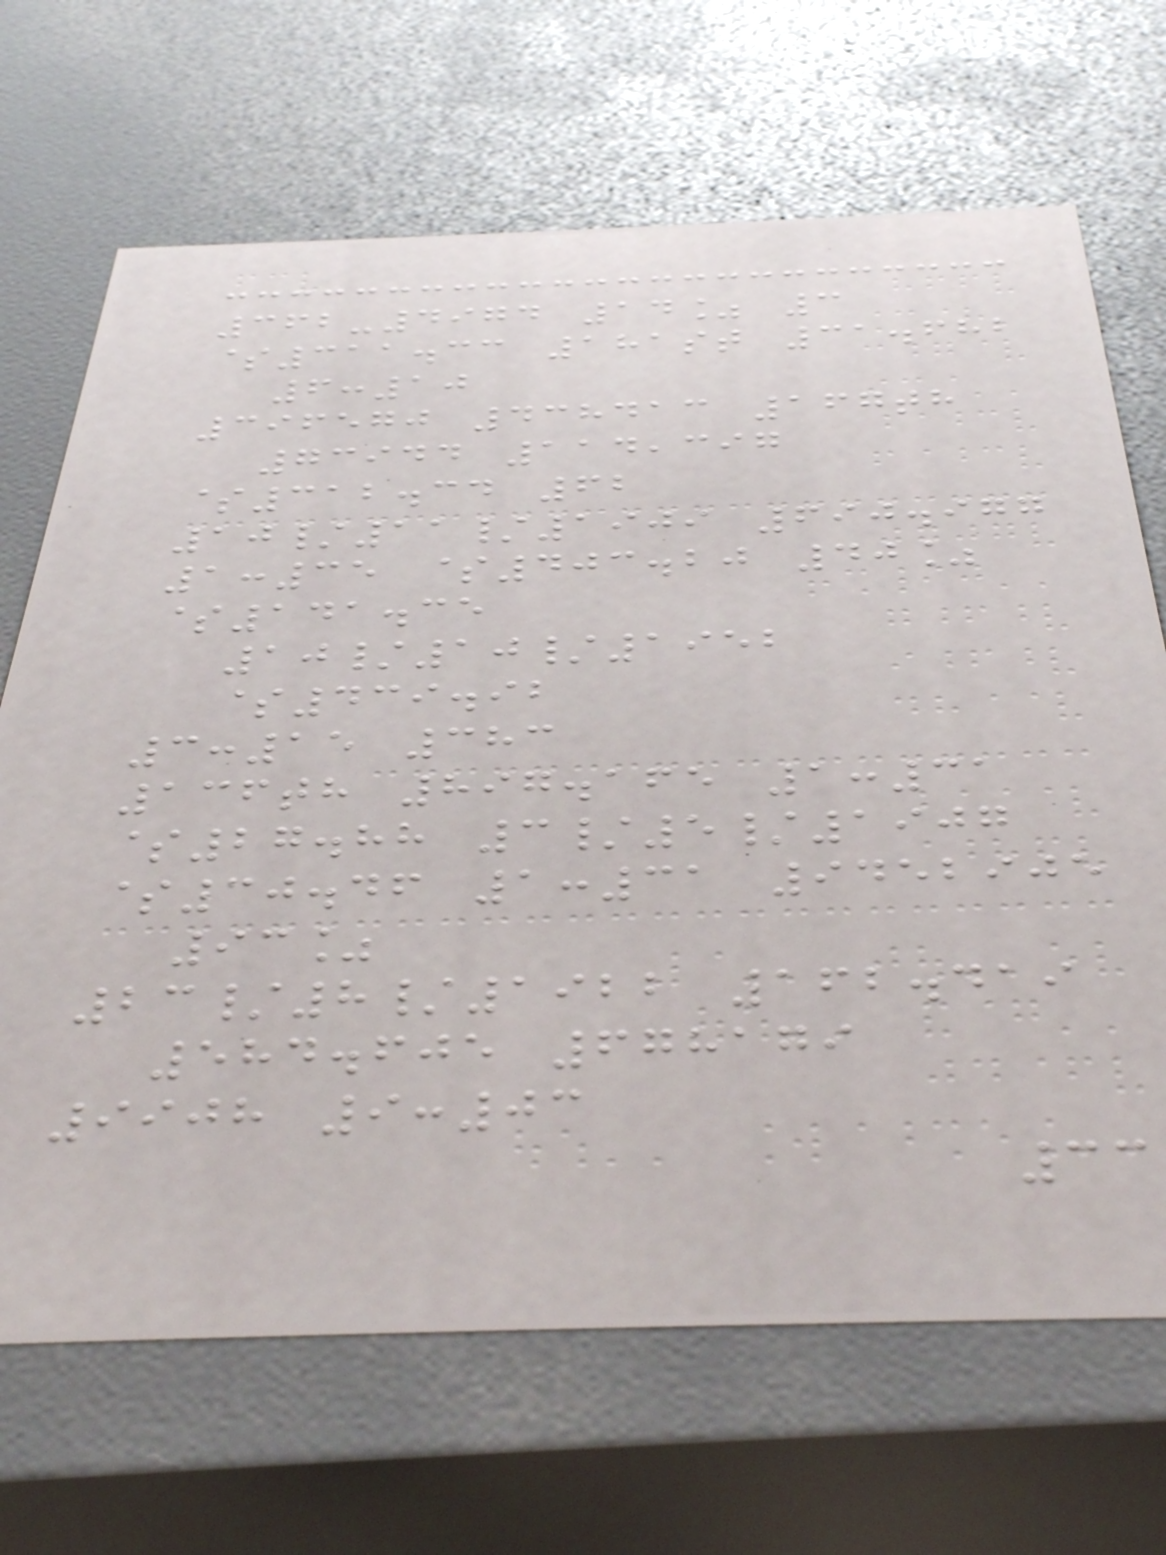362-4974 14% 3
$311.33 181st 31.682
6:10
396570 438413 167th
73944 114,397
$312.34 62
10/11/1909 690.977
1:35 $403.20 40%
$141.35
10/10/1952
$439.92
3:15 383
136th 897.165 1:31
$27.88 3/5/1907
$30.46 1:31 9452905
93%
23/8/1922 162.419
584.605 678179
9908 9:03
33
